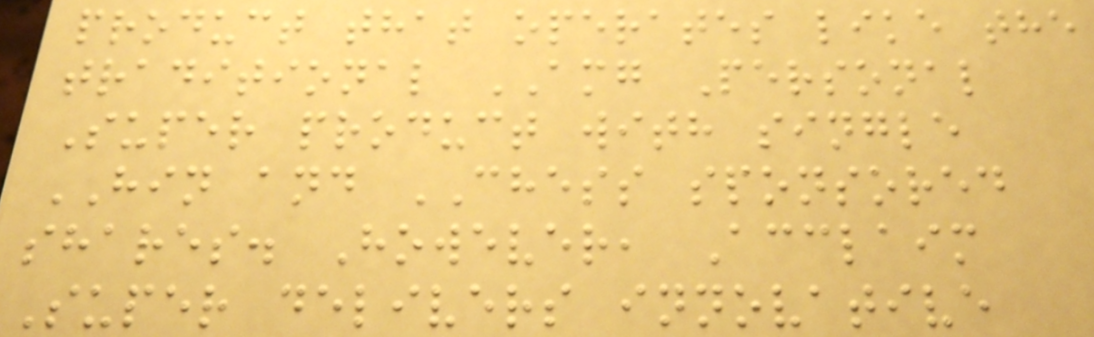product that operates like the
traditional AMG Personal
Super product with single
HIN and CHESS sponsored
shares. However, Acclaim
Super delivers innovative
